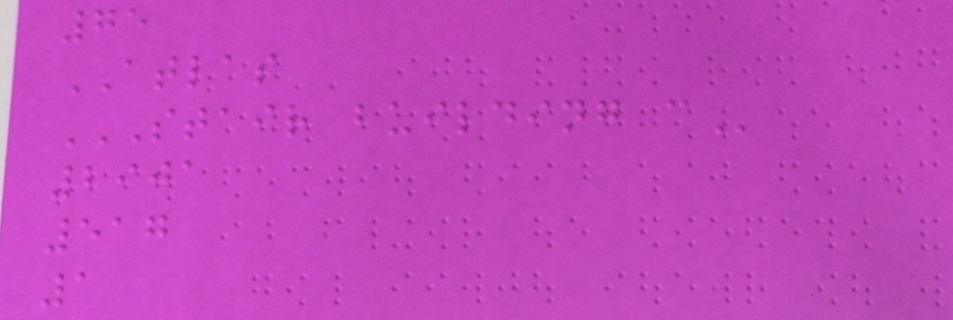75
ATLAS
STAIR BUILDING C
2901
517
1
